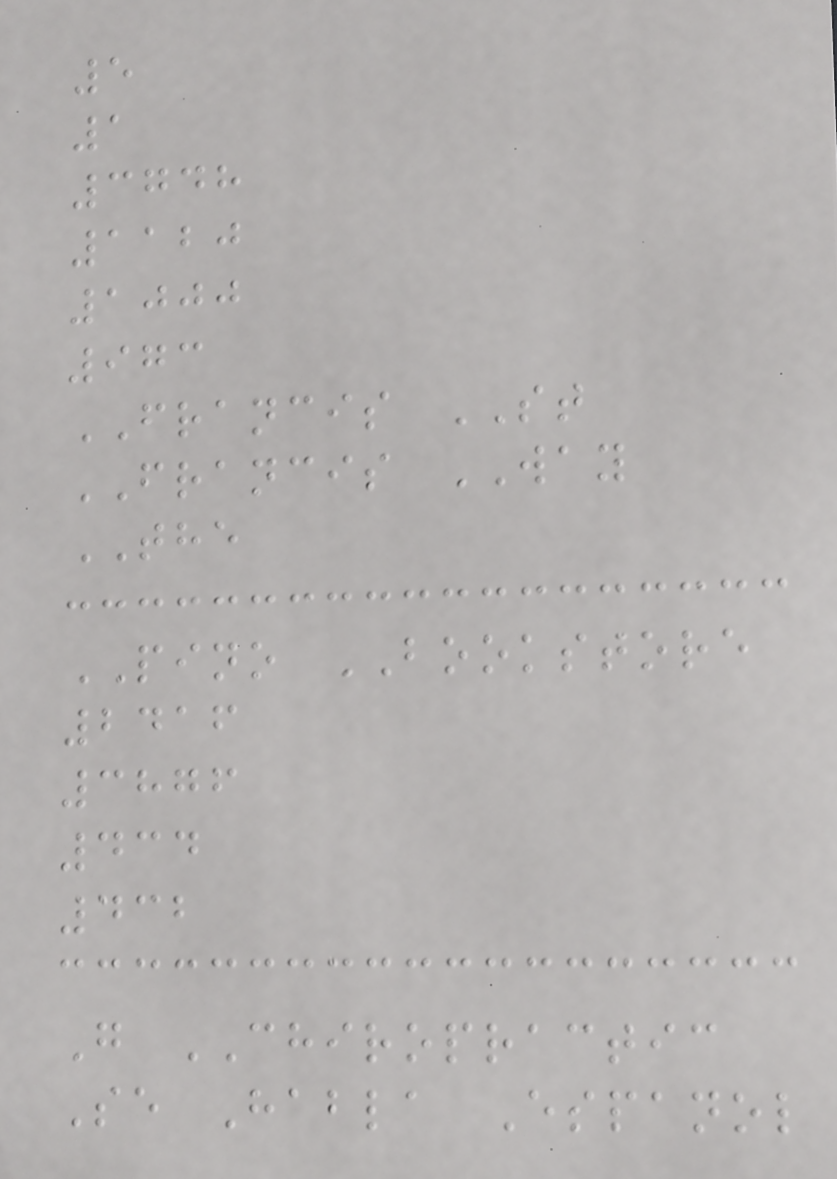5
1
3748
1120
1000
973
FRANCIS ST
FRANCIS WAY
THE
PINO BOOKSTORE
2416
3876
434
432
G CHIROPRACTIC
Se Habla Espanol
